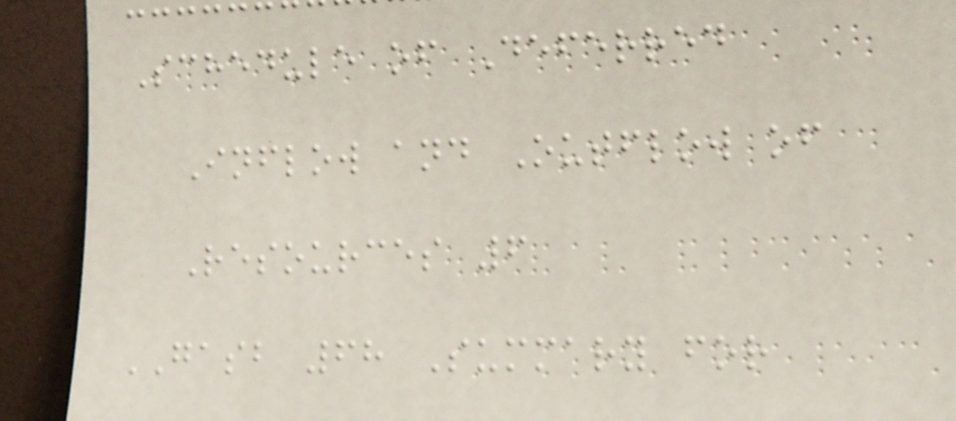Schedule of Deferred
Inflow and Outflow of
Resources 6
GASB 68 Summary for
